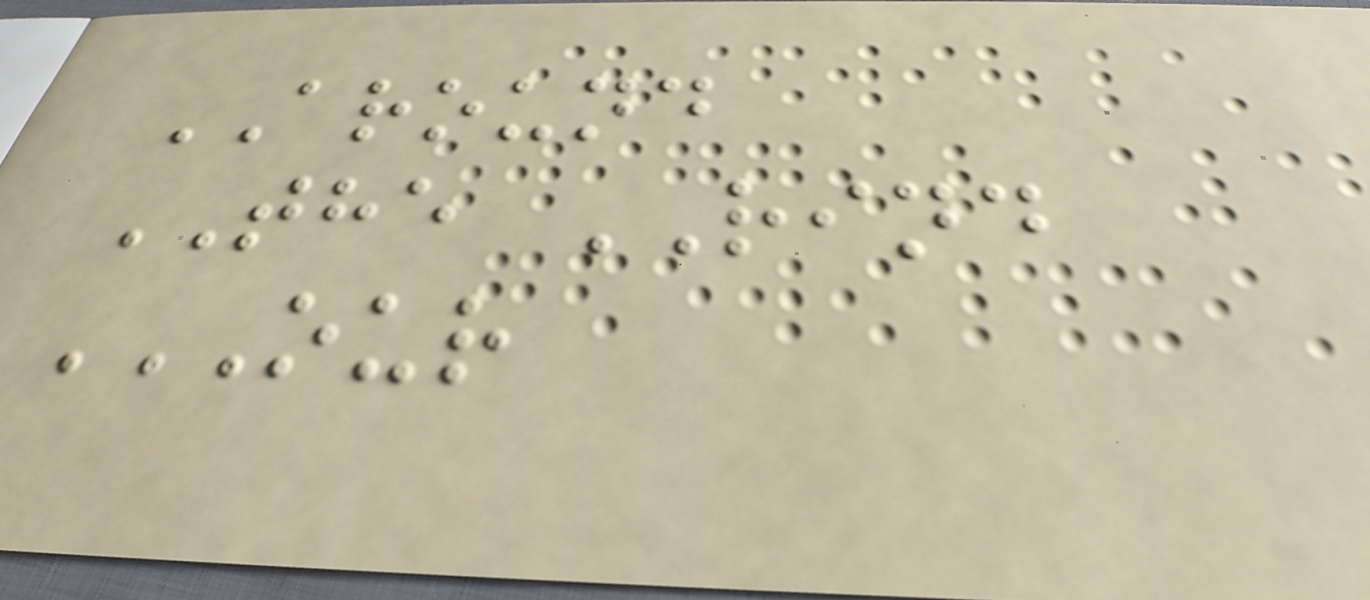AROUND
THE RIND
OUR
